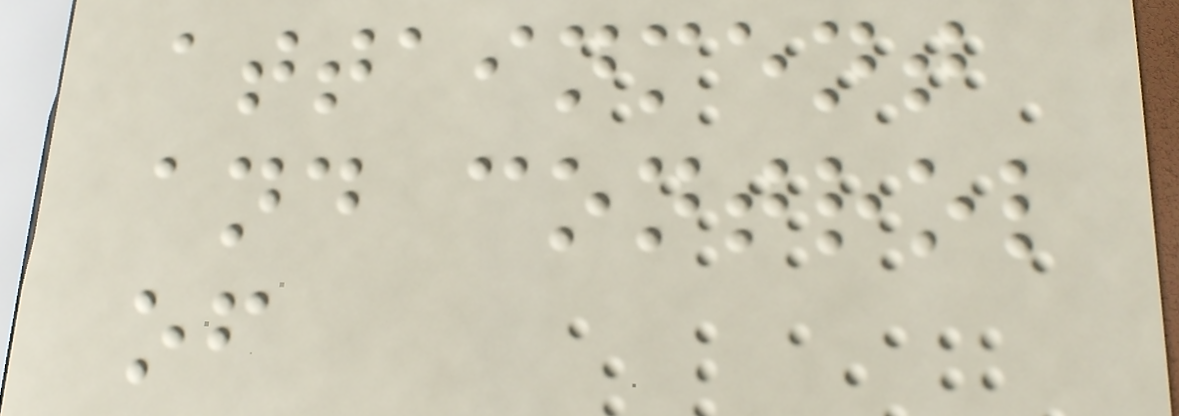attainment
and control
of
